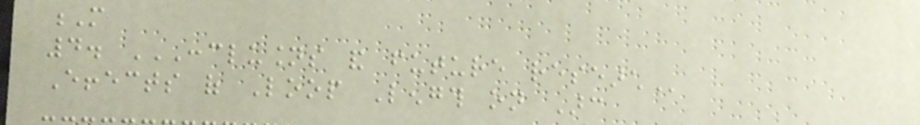M
4. CONCLUSIONS AND FUTURE RESEARCH
Effects of Loop Length on Arc
